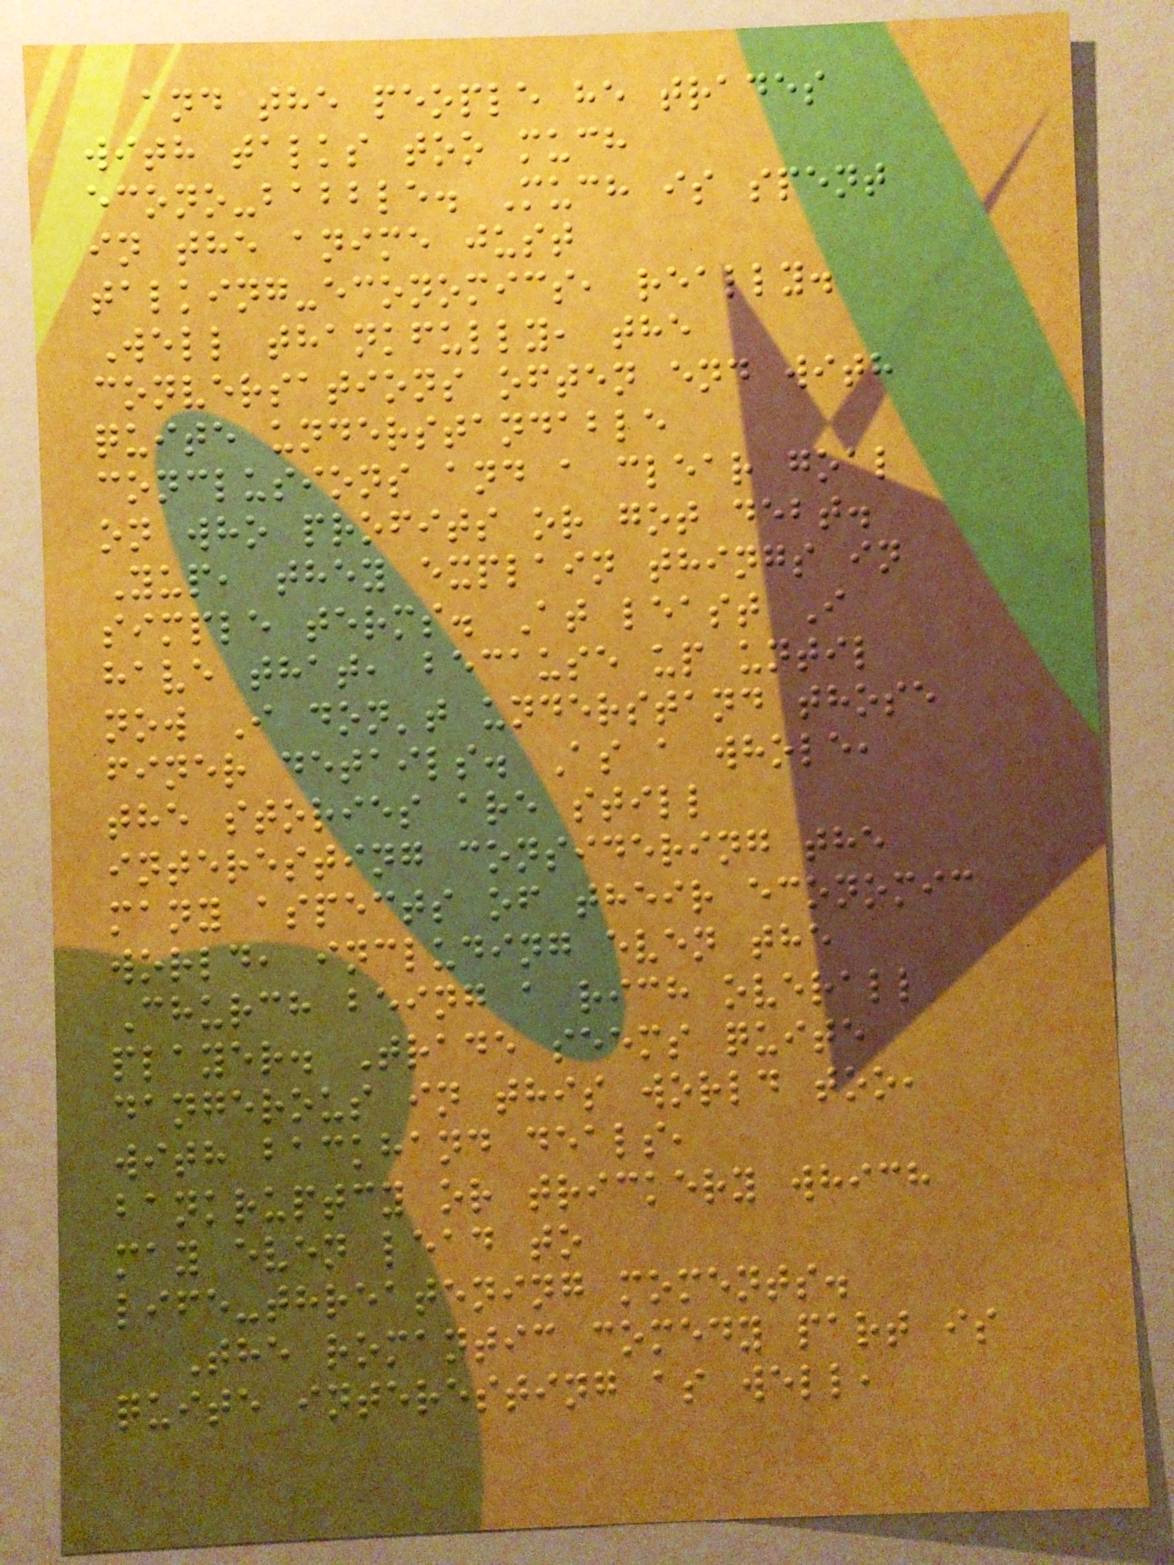and the people he trades
with talks too much
econo-babble. Much is spent
in the anime just
talking-economics, really.
Well thankfully, the
conversations often end with
quite understandable
conclusions and a clear goal
on who profits or got debt.
Yup, they explain things in
simple terms. At least I
have that, because up until
now I don't understand those
finer details. As a whole,
the stories are still
interesting considering the
many aspects of their economic
world, including even the
Church being a rich overall
player. Trade seems quite
dangerous in this world too,
with backhand deals,
bankruptcy or trickery which
may even lead to
life-threatening moments.
The romantic comedy part is
quite interesting as well,
